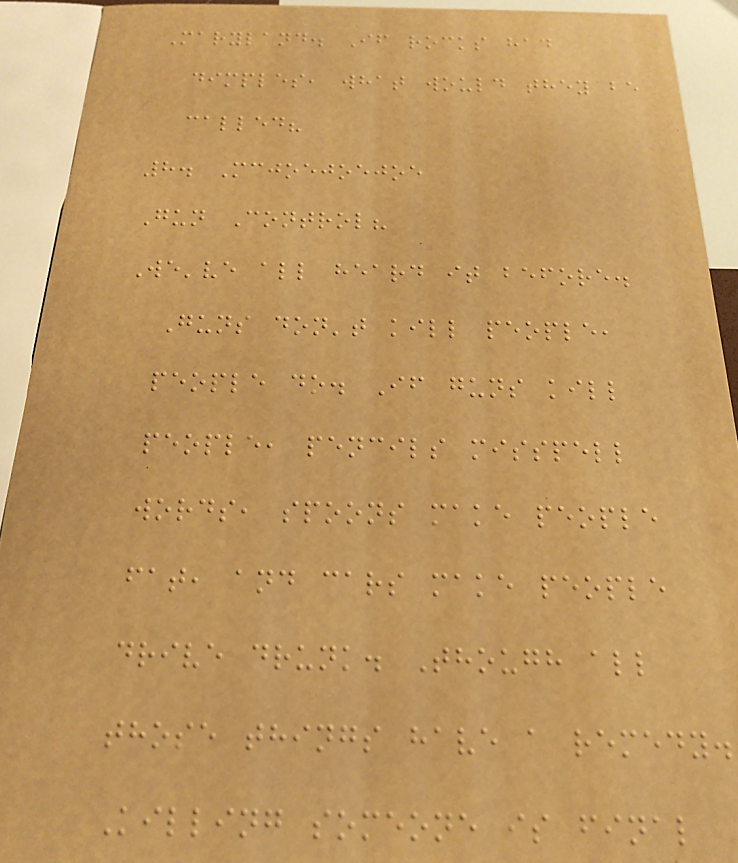Maryland. If rocks had
dimples, what would they be
called?
8. Mcjoejoejoe
Gun Control?
We've all heard it before.
Guns don't kill people,
people do. If guns kill
people, pencils misspell
words, spoons make people
fat, and cars make people
drive drunk. Though all
those things have a remedy.
Killing someone is final
